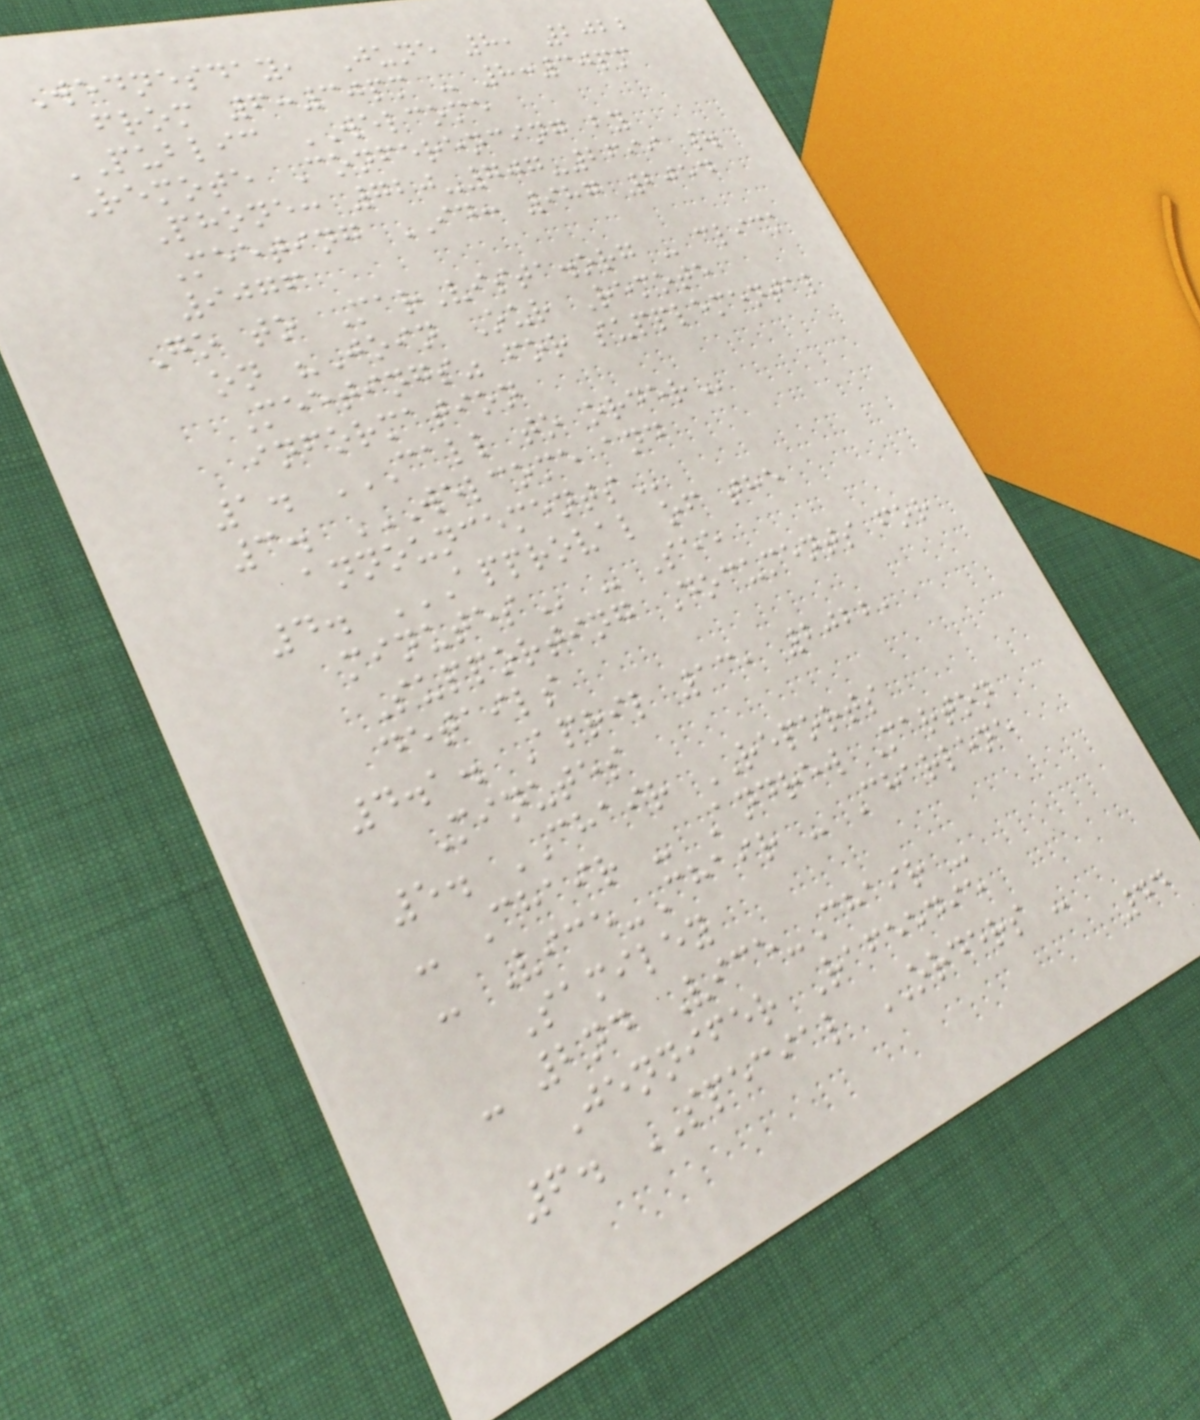Wednesday, June 8, 2022
from 6:30pm - 8:30pm
PUBLIC WELCOME
Remote Conferencing by
Phone: 720-707-2699 |
Meeting ID: 987 2054
9076
Go to MarVista.org - click
on "Join Our Remote
Meetings" for supplemental
information
1. CALL TO ORDER
3. WELCOME AND
ANNOUNCEMENTS
4. APPROVAL OF THE
MINUTES - See
Supporting Documents for
details
4.1. April 13, 2022,
Minutes
5. CHAIR REPORTS
- Chair - Andrew Marton
- Vice-Chair - Charlene
Samiley
- 2nd Vice-Chair -
Jennifer Rafeedie
6. SPECIAL ORDERS -
44
